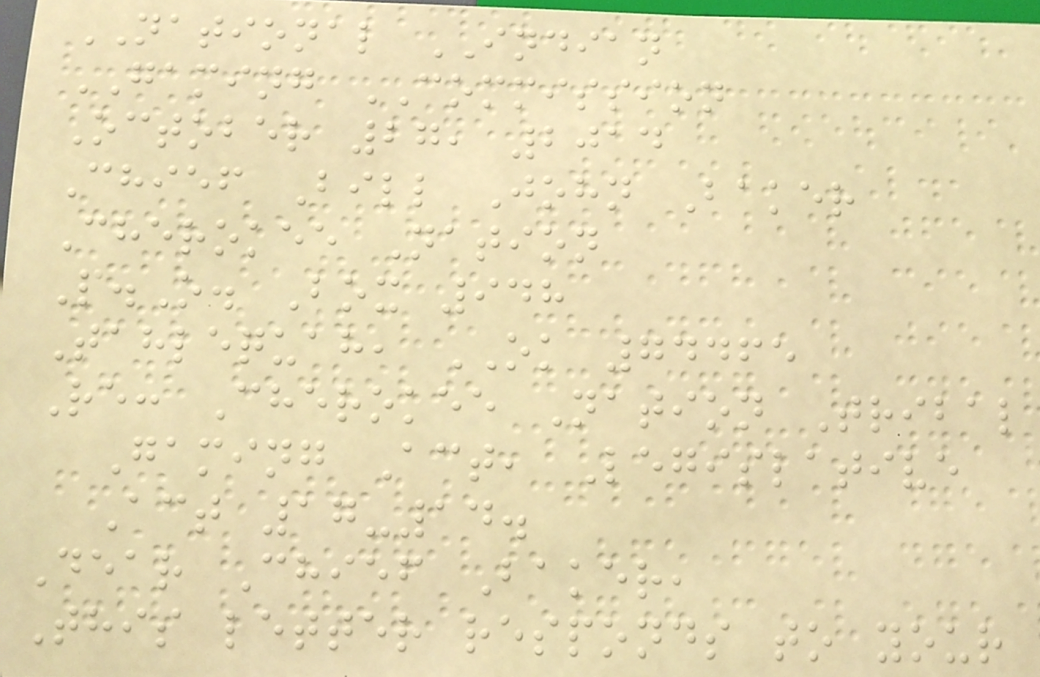NATIONAL INDIAN
GAMING COMMISSION
October 27, 2014
Chief Bill John Baker
Cherokee Nation
P.O. Box 948
Tahlequah, OK 74465
Re: Cherokee Nation Tribal
Gaming Act, Legislative
Act 17-14.
Dear Chief Baker,
This letter responds to your
